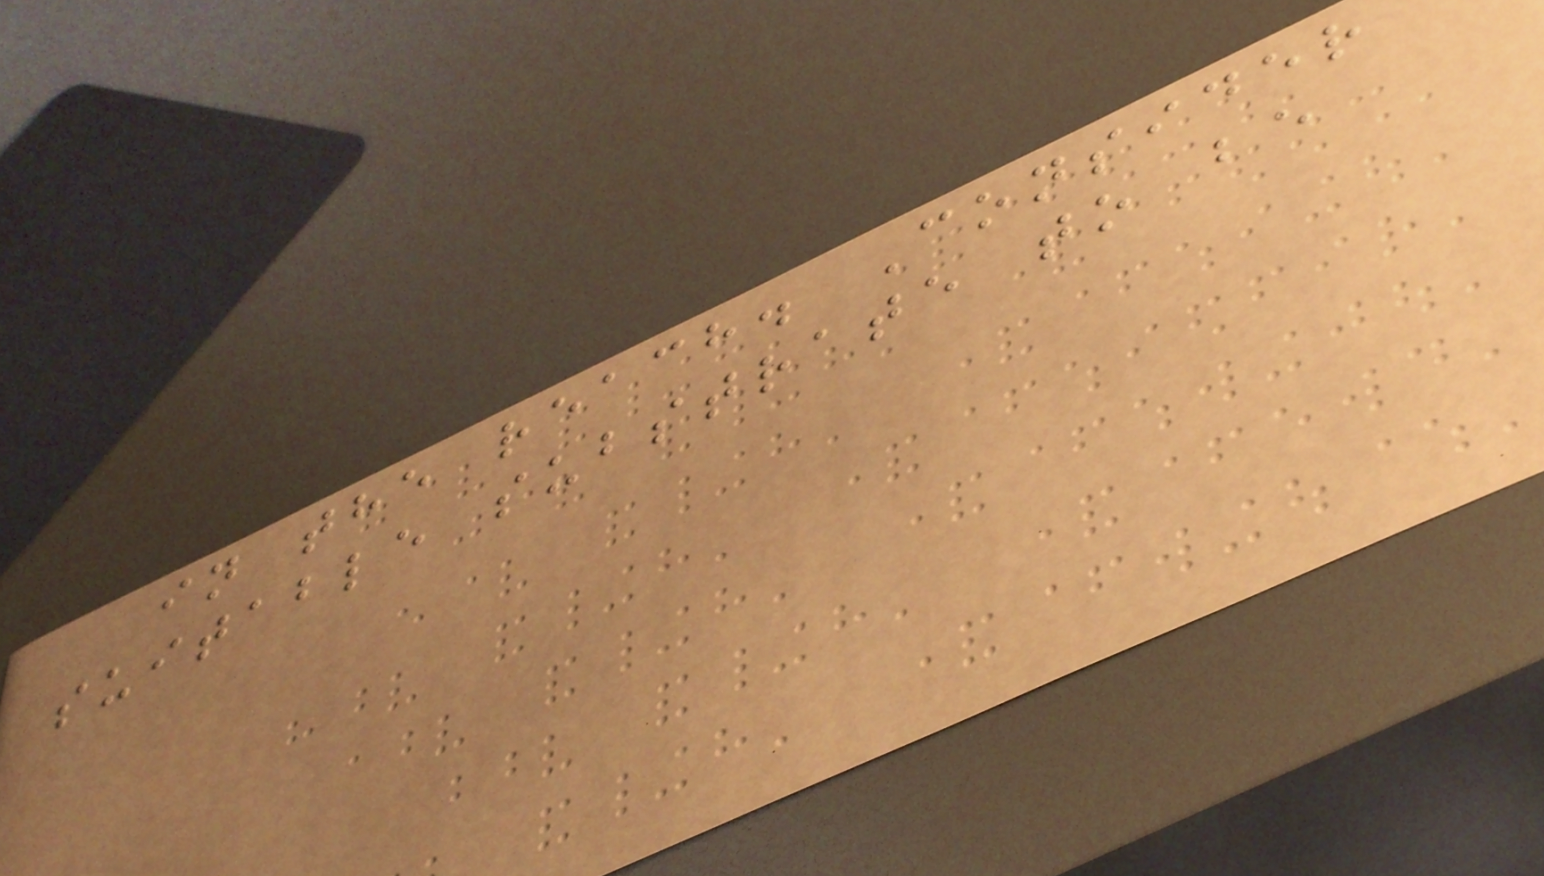in the reach. Consider
suitable substrate to be
